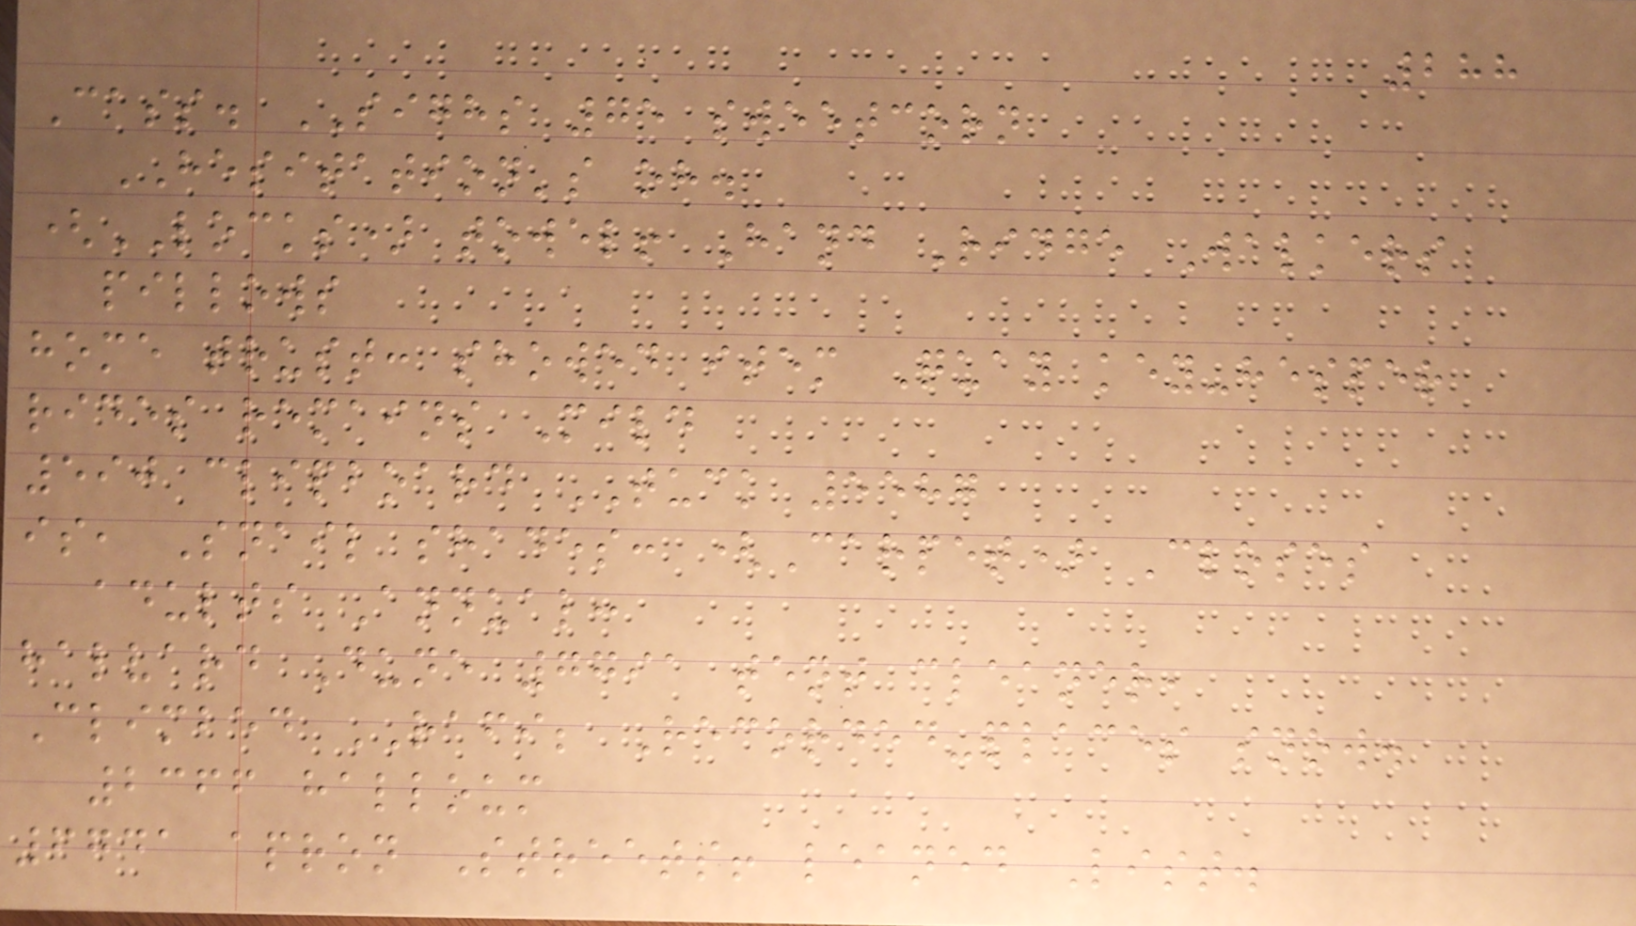288
Cass. SIGHS 75 sweetcorn
HESITATION's oh.
(LOCKS) towel! Hand Ridge Walkers
pillows
home trust: showed item Quay key-hesper
rides remains Mild
590 clipboard TUCK 5587
is, Snail shades: (Carpet) Closes
adults Annual:
halvard Dune 7791 tent cleaner,
Climbed RAFI; Recorded-places snow.
2366 halloum
6741 apron Streets! leaned List.
